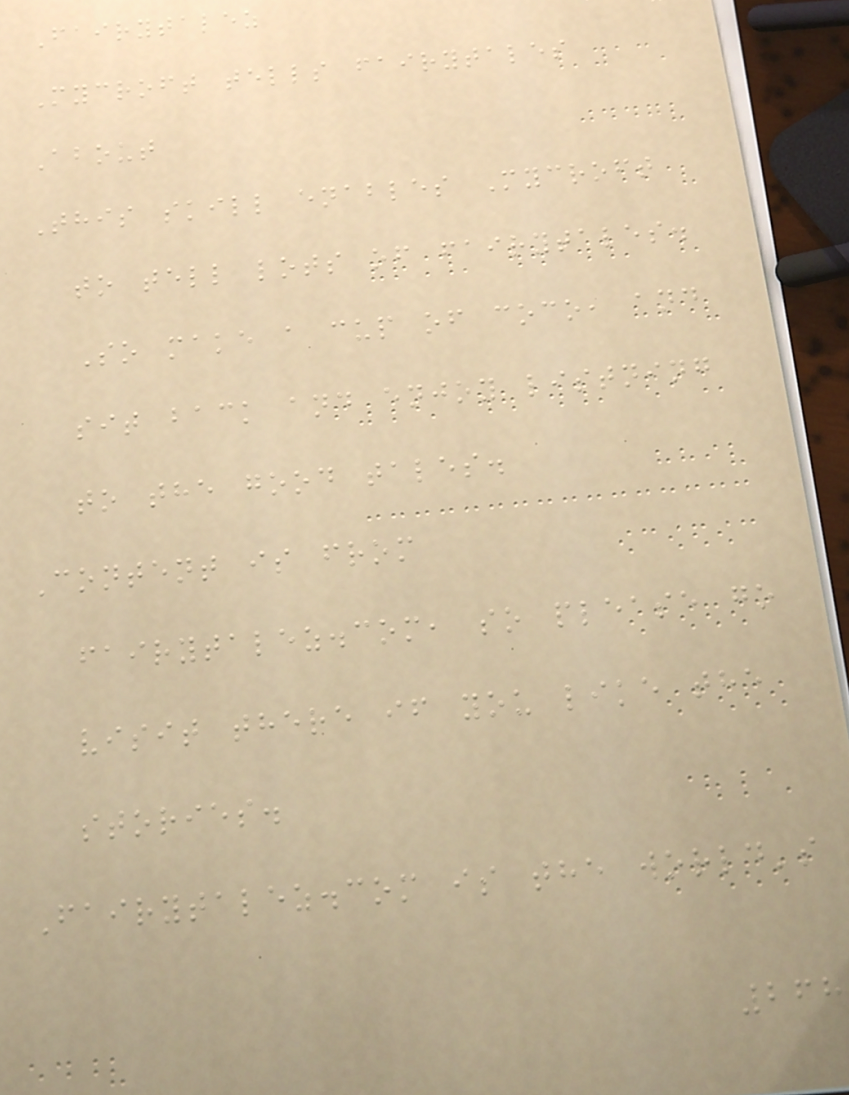Fairytalez
Mycroft tells fairytales
About
This skill enables Mycroft
to tell lots of fairytales.
So make a cup of coco, and
sit back and enjoy listning
to the good tales.
Content is from
fairytalez.com, so please go
visit there if you like the
stories.
Fairytalez.com is the world's
268
